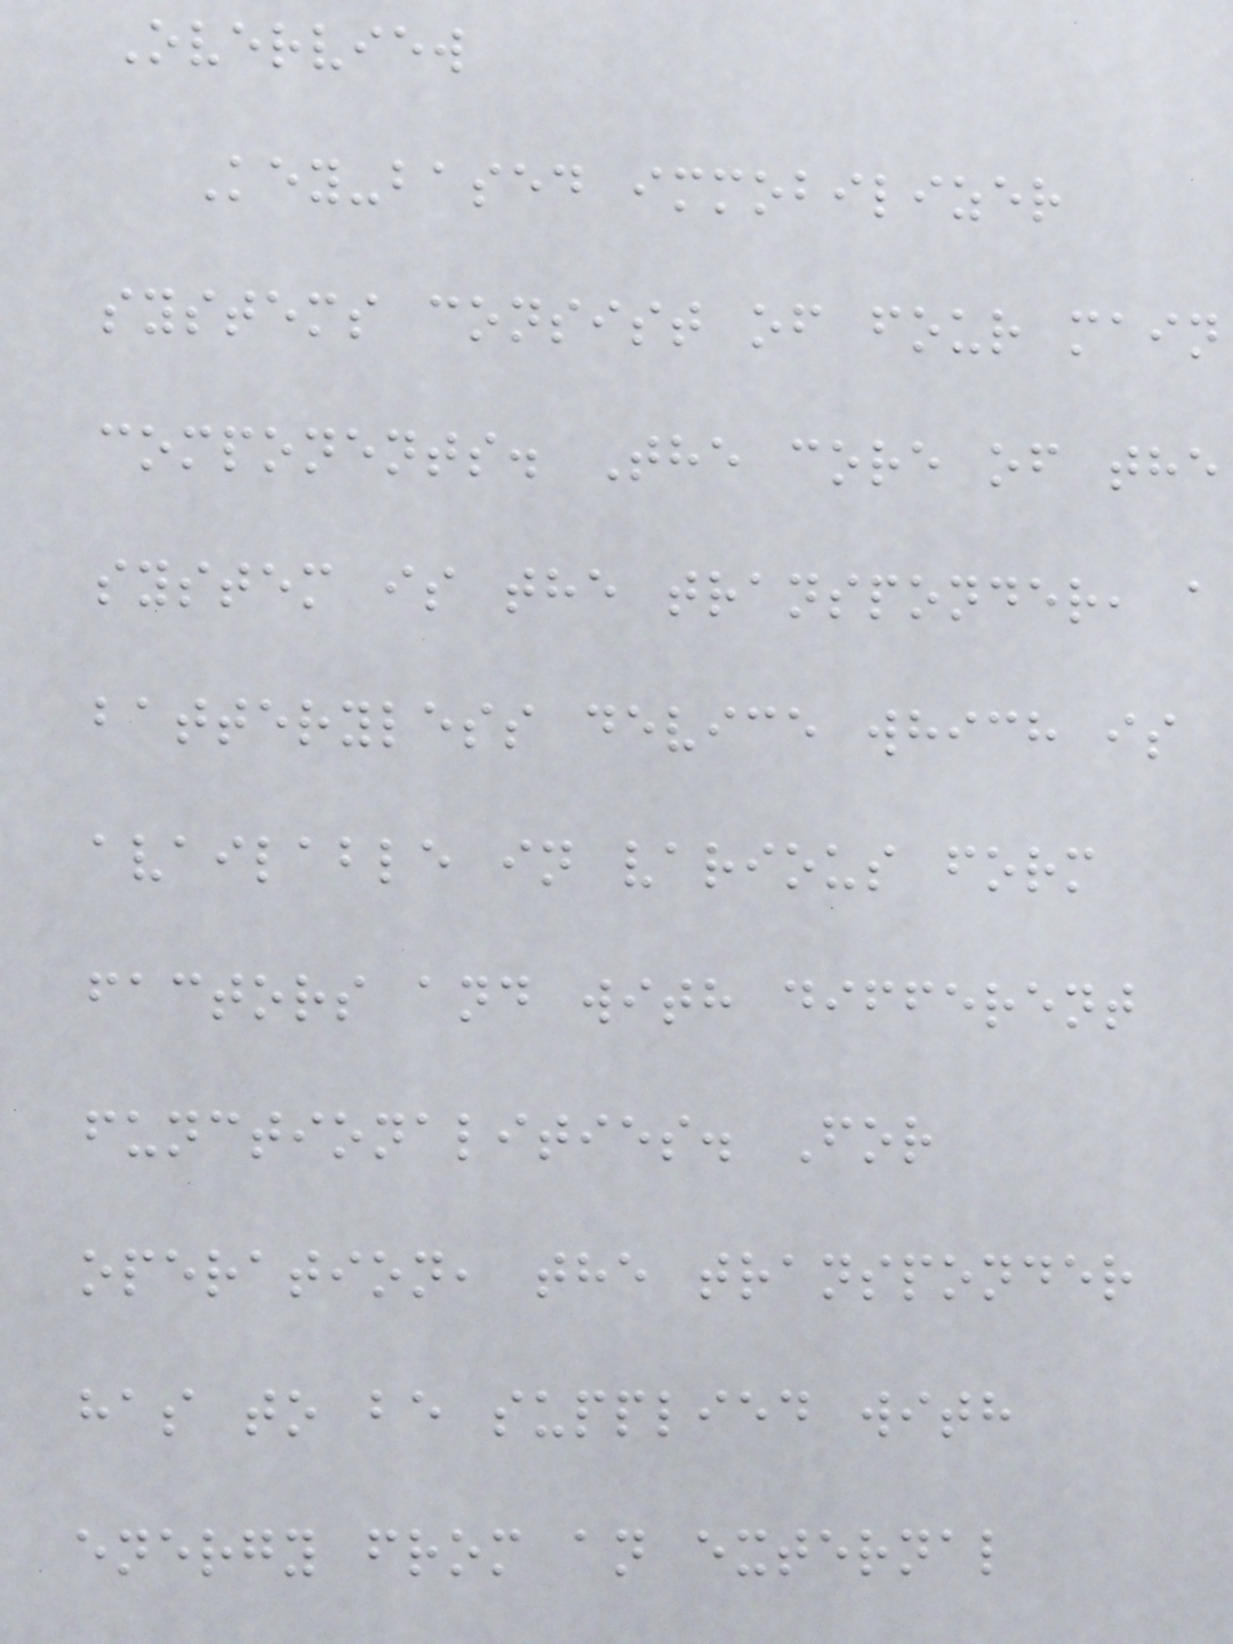Overview
Key-based immobilizer
systems consist of four main
components. The core of the
system is the transponder, a
batteryless device which is
available in various form
factors and with different
functionalities. For
operation, the transponder
has to be supplied with
energy from an external
